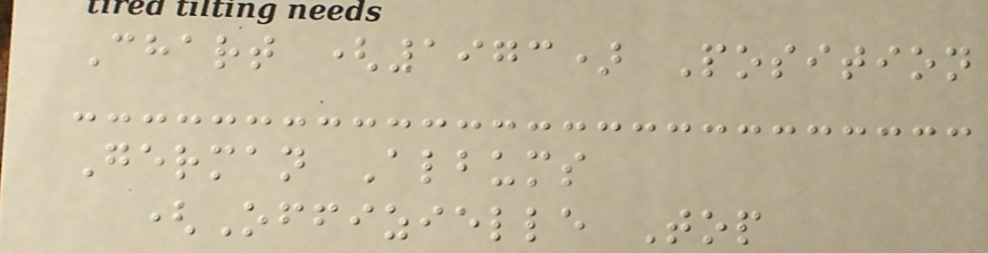Chart (1973) Position
German Albums
(Offizielle Top
